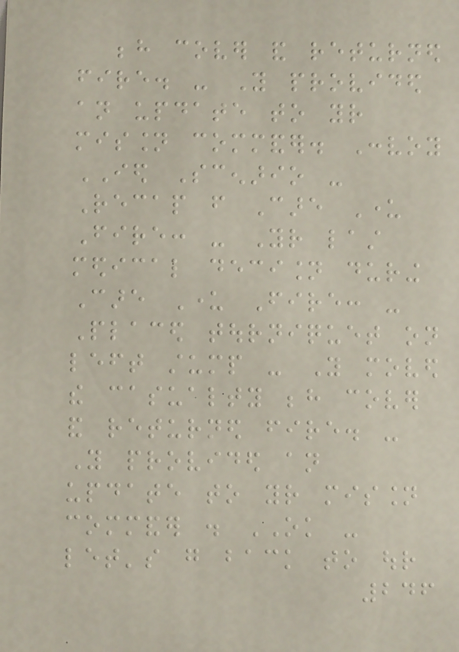behind cover and returned
fire. - You provided
an update to your
mission commander. Convoy
IED Scenario -
Recap from Care Under
Fire: - Your last
medical decision during
Care Under Fire: -
Placed tourniquet on
left stump - You moved
the casualty behind cover
and returned fire. -
You provided an
update to your mission
commander . OK -
let's go back to our
246
